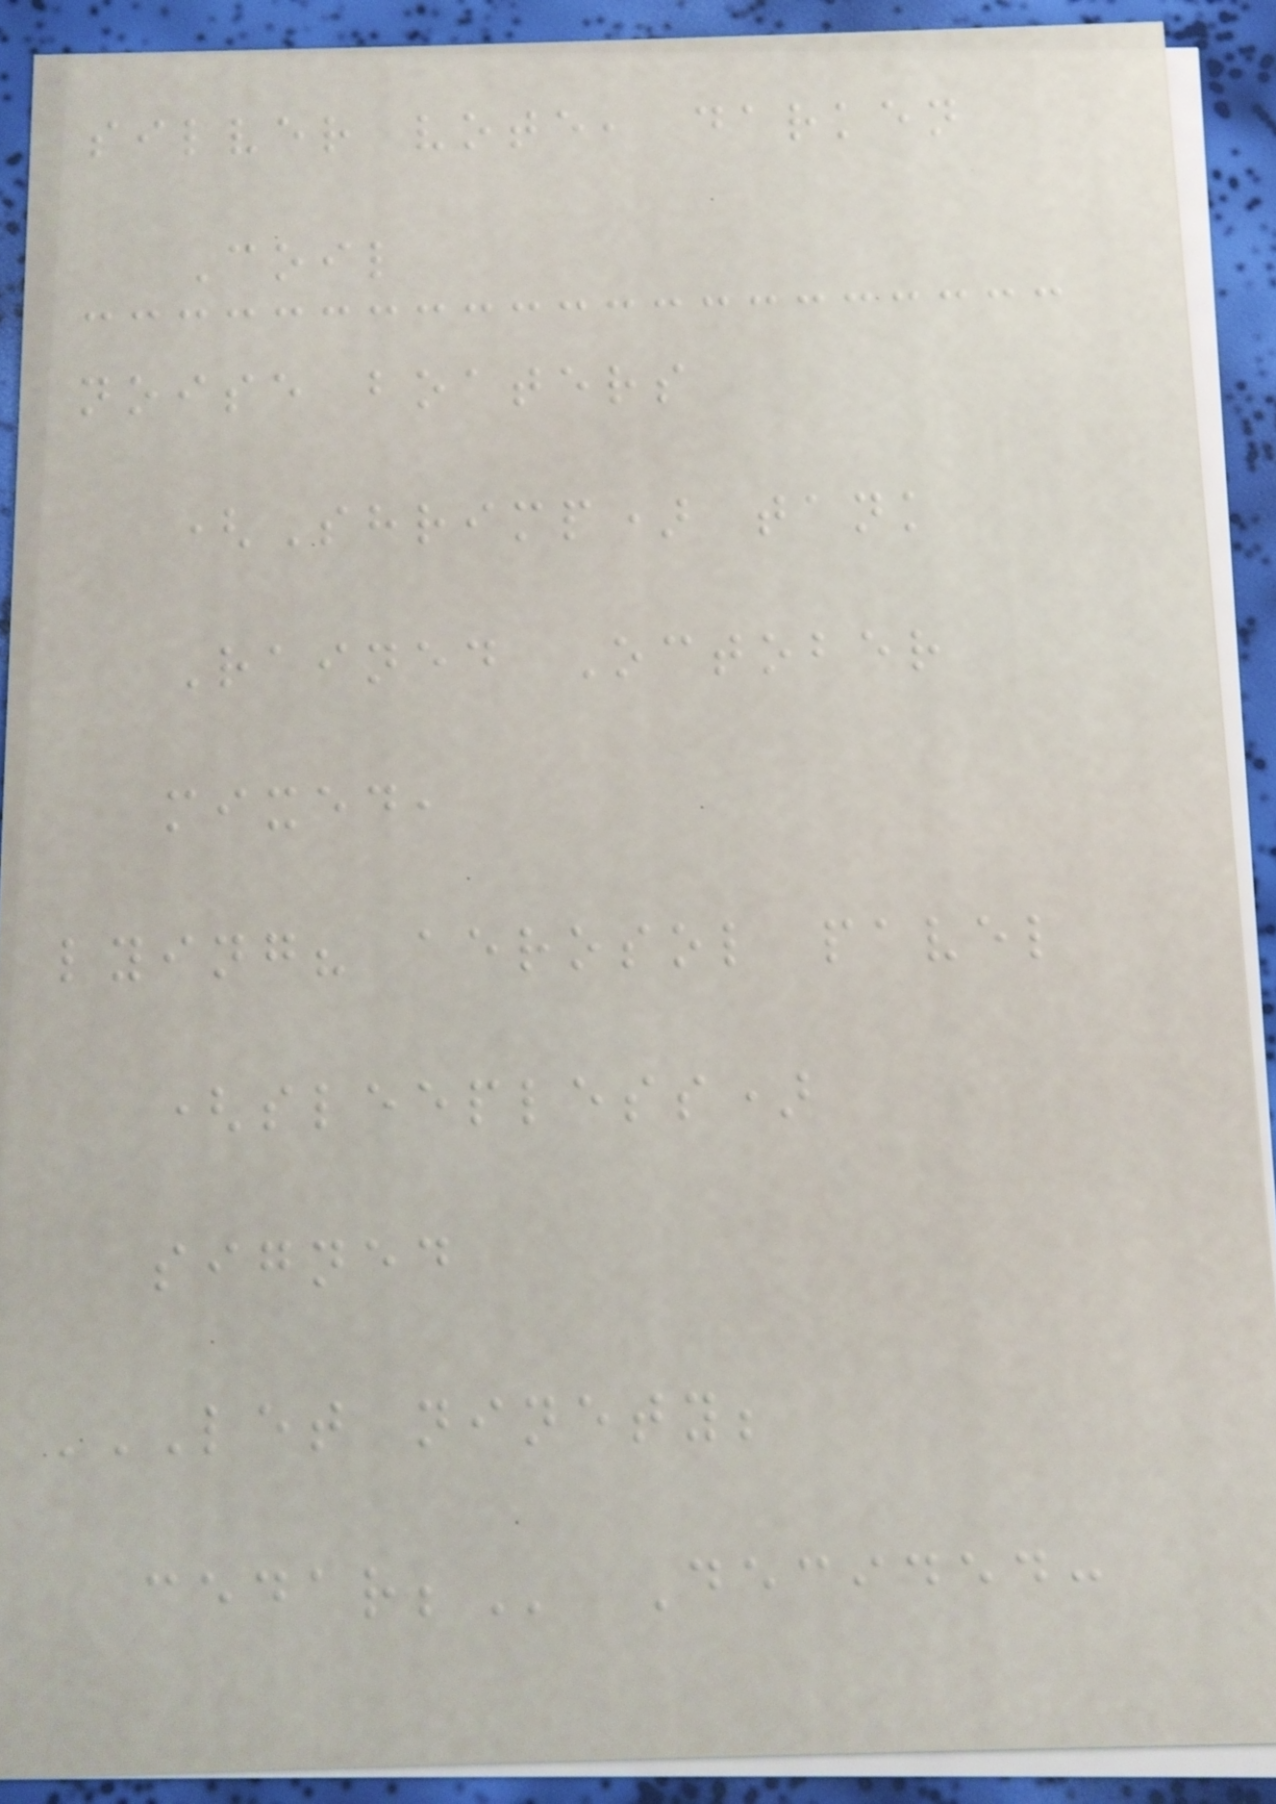silver vote, darken
Coil
noise boaters
(Shrimp) tank
Rained October
mixed,
lying? aerosol pavel
(sleepless)
signed
LET NINETY;
CEDAR; Decided:
